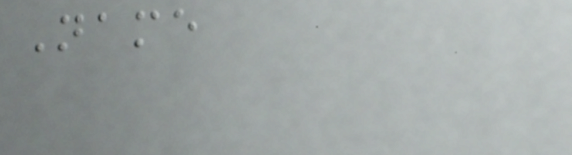Name
